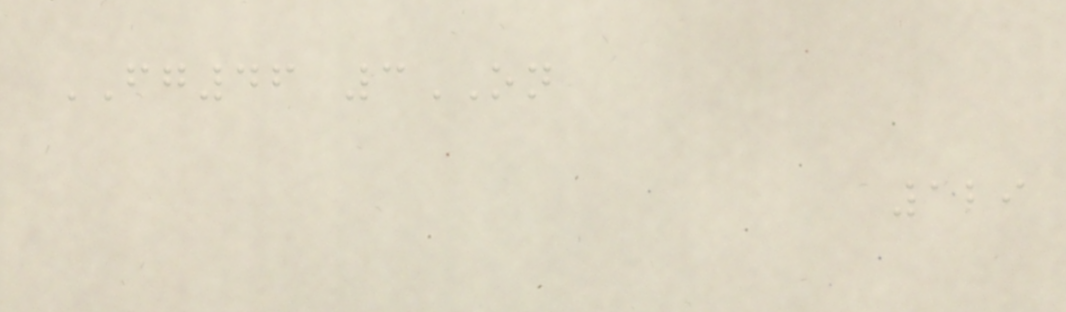FG46 3ON
129
